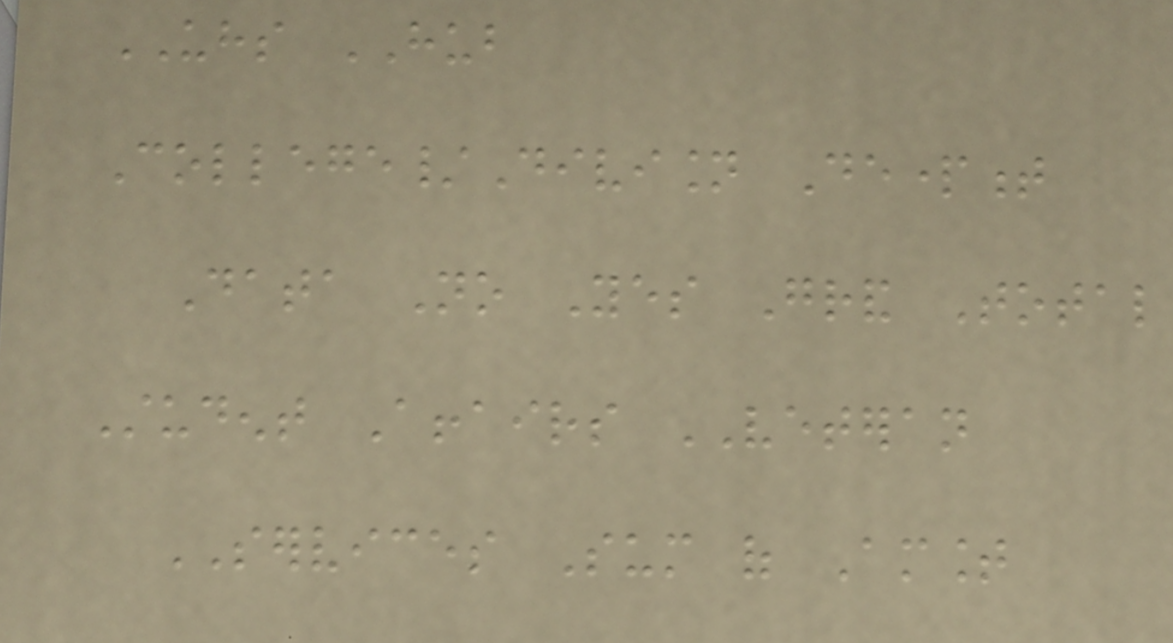UHS HUB
College/Division Department
Data No Yes Grand Total
Student Affairs VETERAN
SERVICES Sum of Amount
